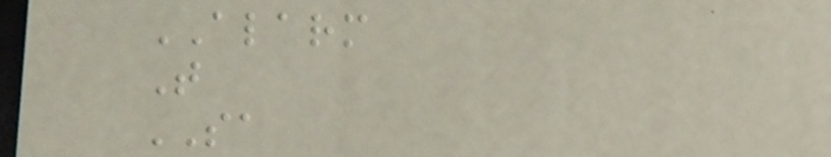ALARM
T
SA
